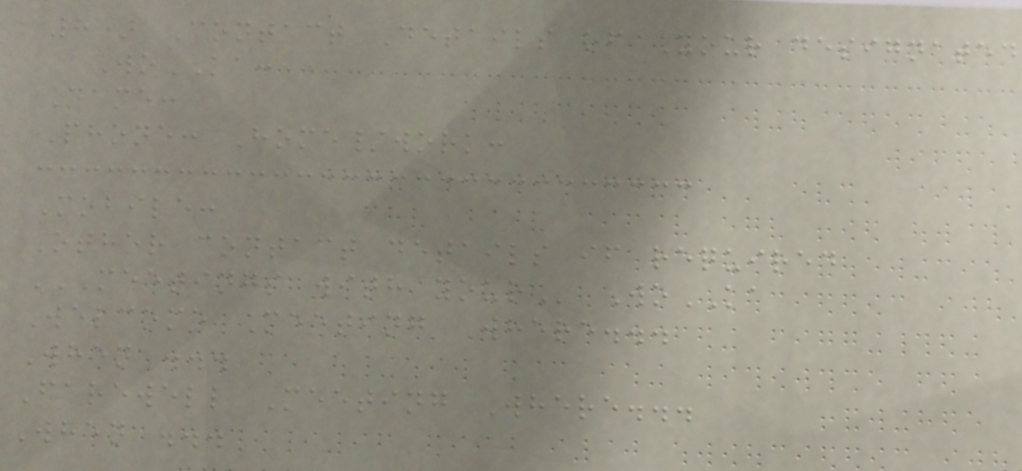8) Contact Details of Your designated
WoKA:
Name:
Phone: Home/work:
Mobile:
Other contact details if required
MEETINGS WITH YOUR WoKA
Welcome Meeting Where...
When ...
Farewell Meeting Where...
When ...
